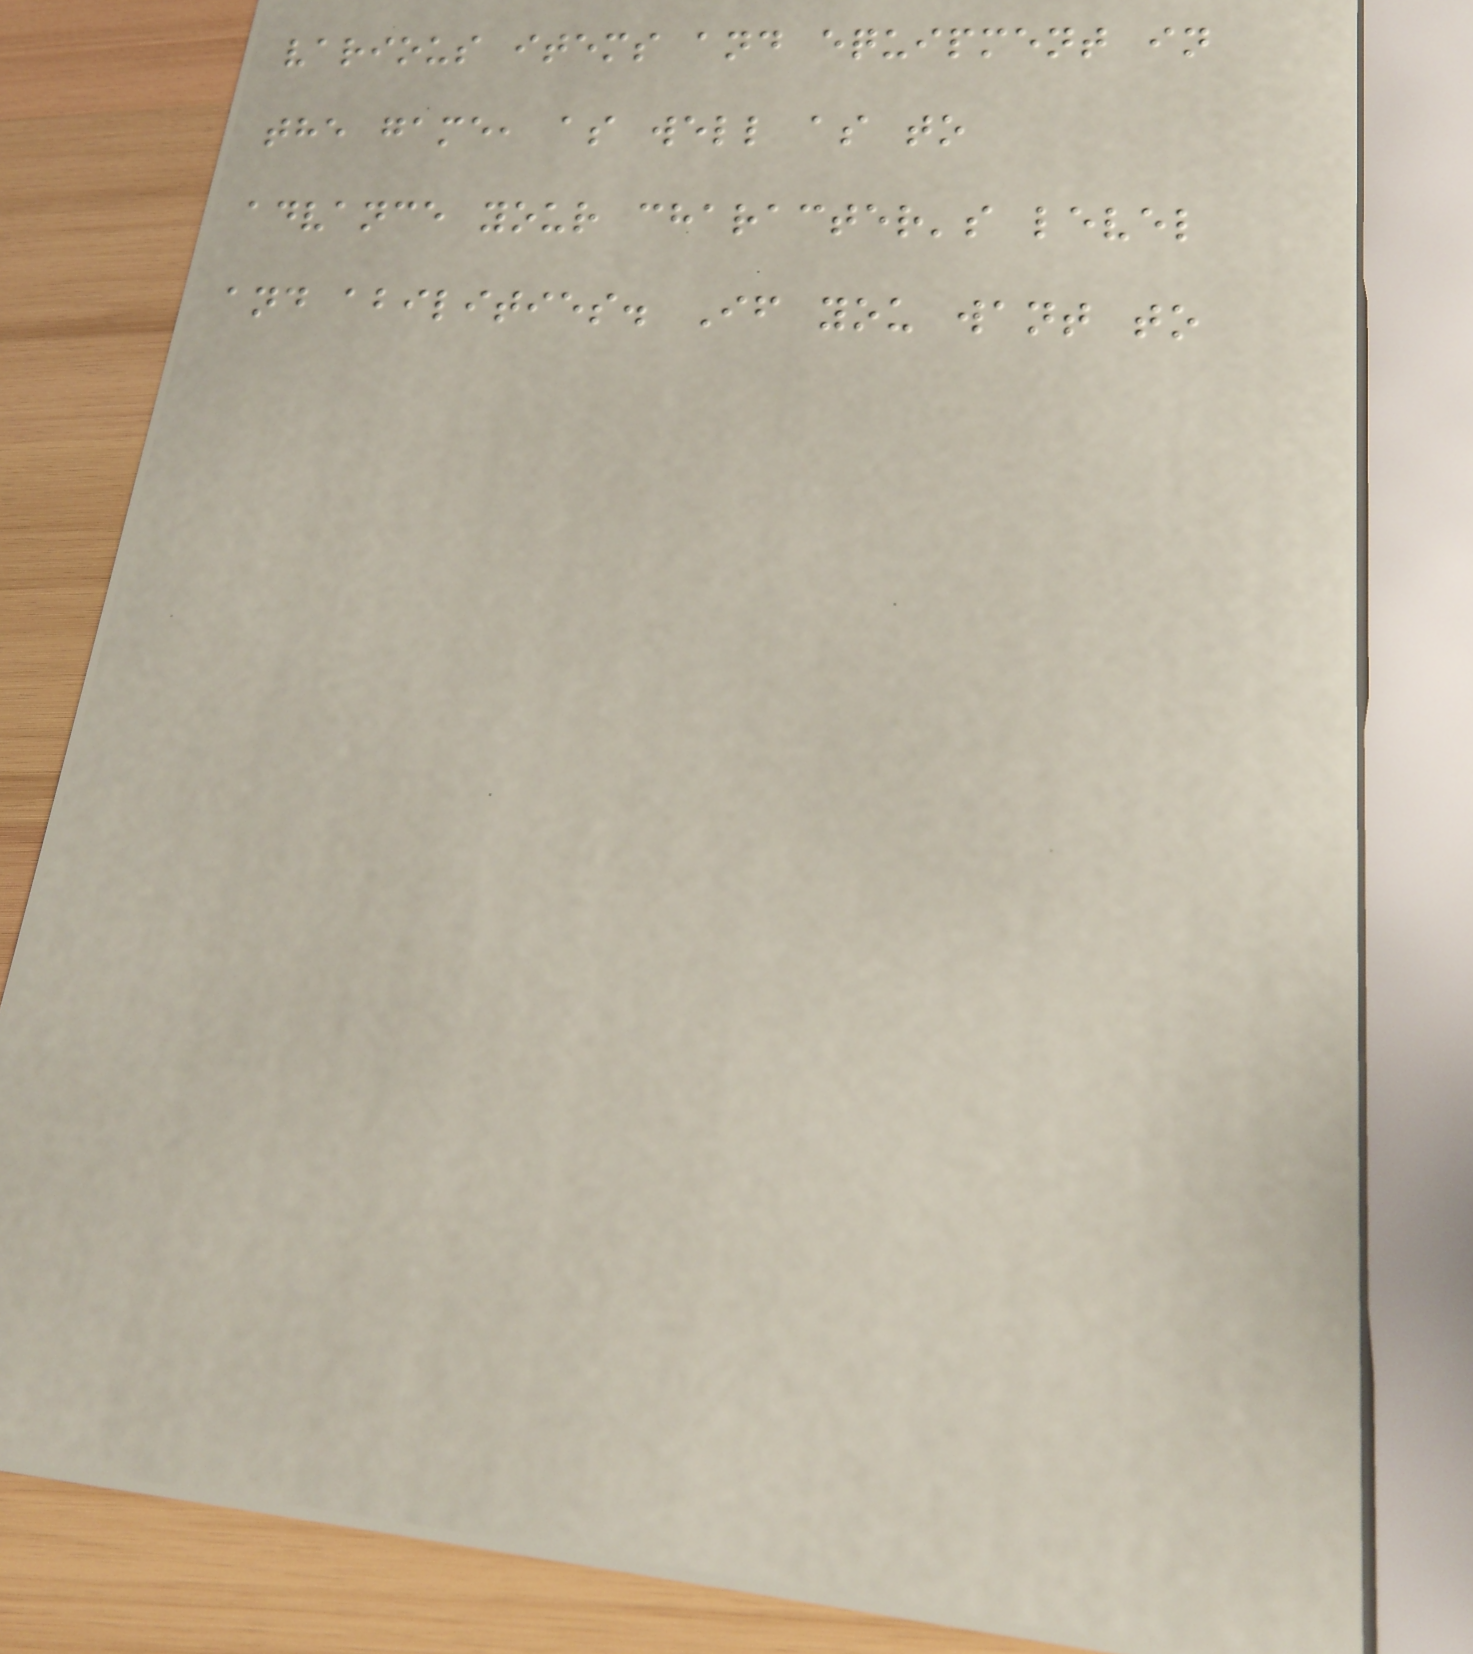various items and equipment in
the game, as well as to
advance your character's level
and abilities. If you want to
